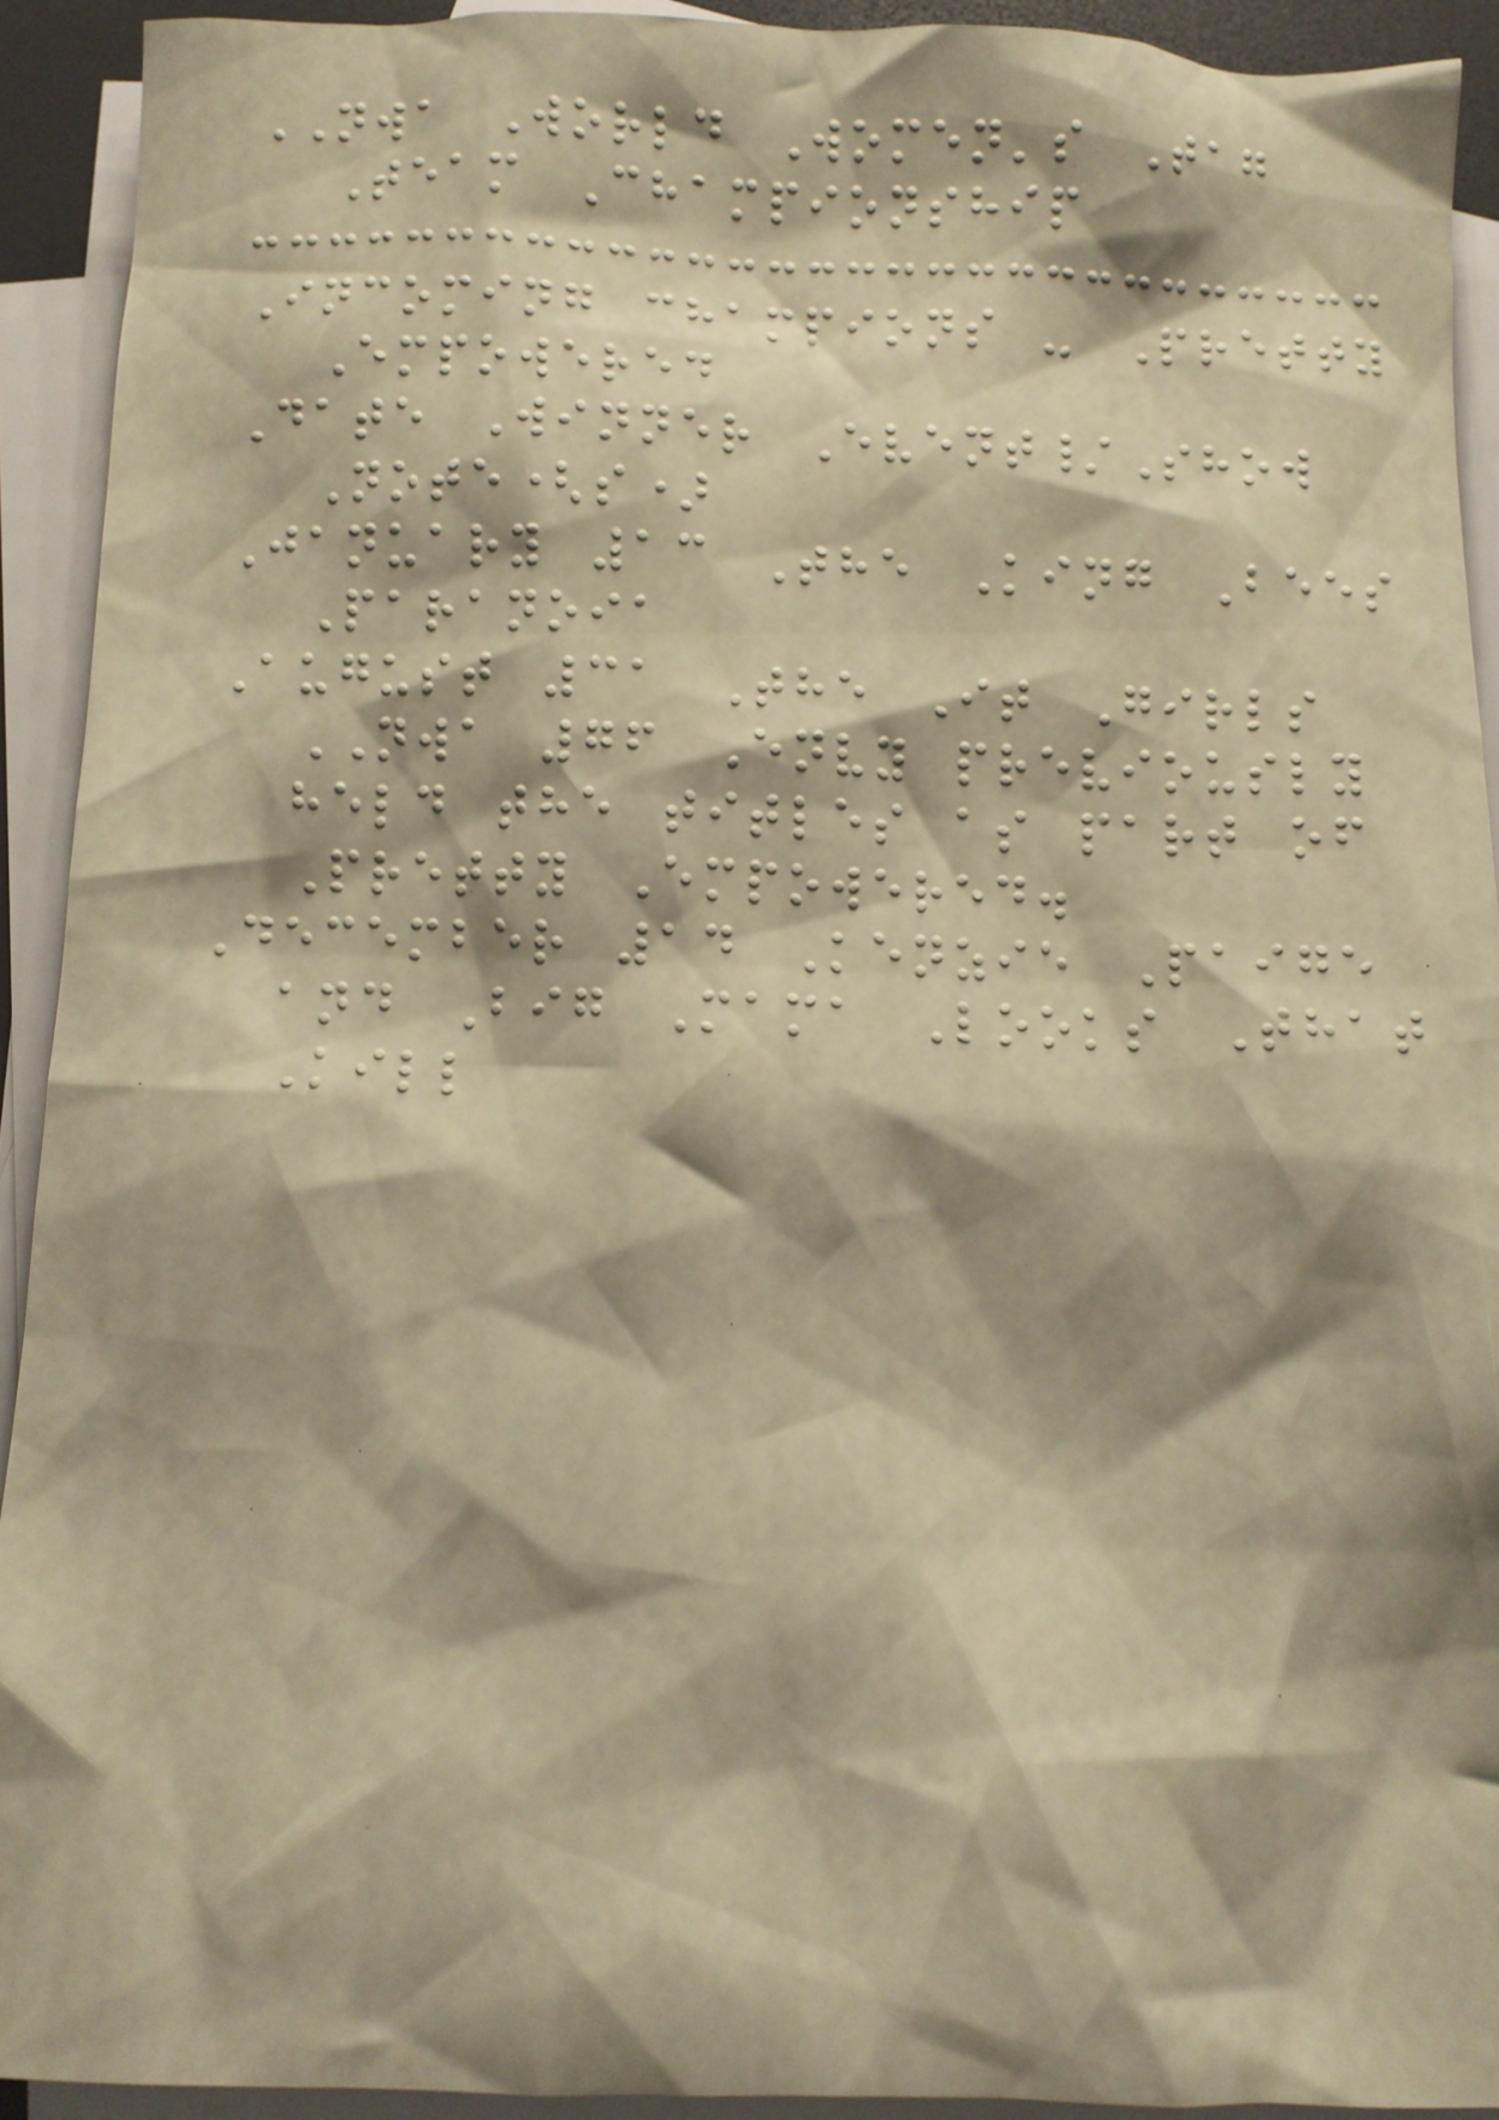NWA World Women's Tag
Team Championship
Incoming champions - Pretty
Empowered
Date Winner Event/Show
Note(s)
January 13 The King Bees
Paranoia
August 31 The It Girls
NWA 76 Envy previously
held the titles as part of
Pretty Empowered.
December 14 Kenzie Paige
and Big Mama Looks That
Kill
